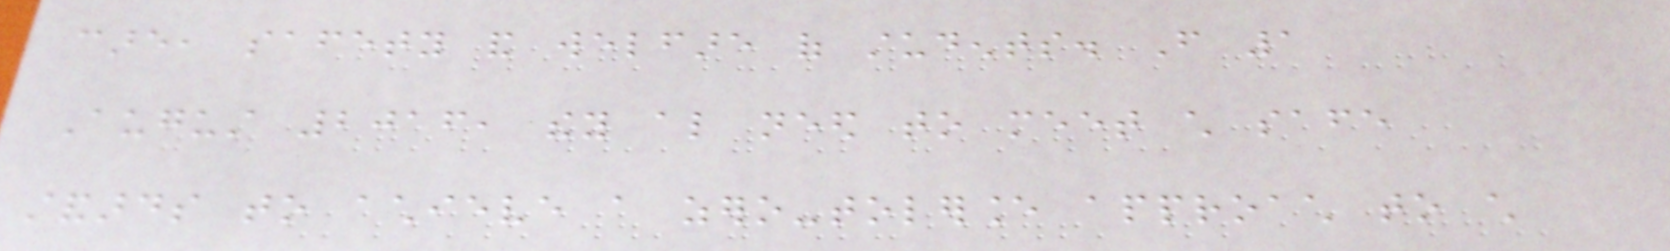care, safety and welfare of students. From 1
August 2016, they also need to meet child safe
standards to achieve a zero-tolerance approach to child
